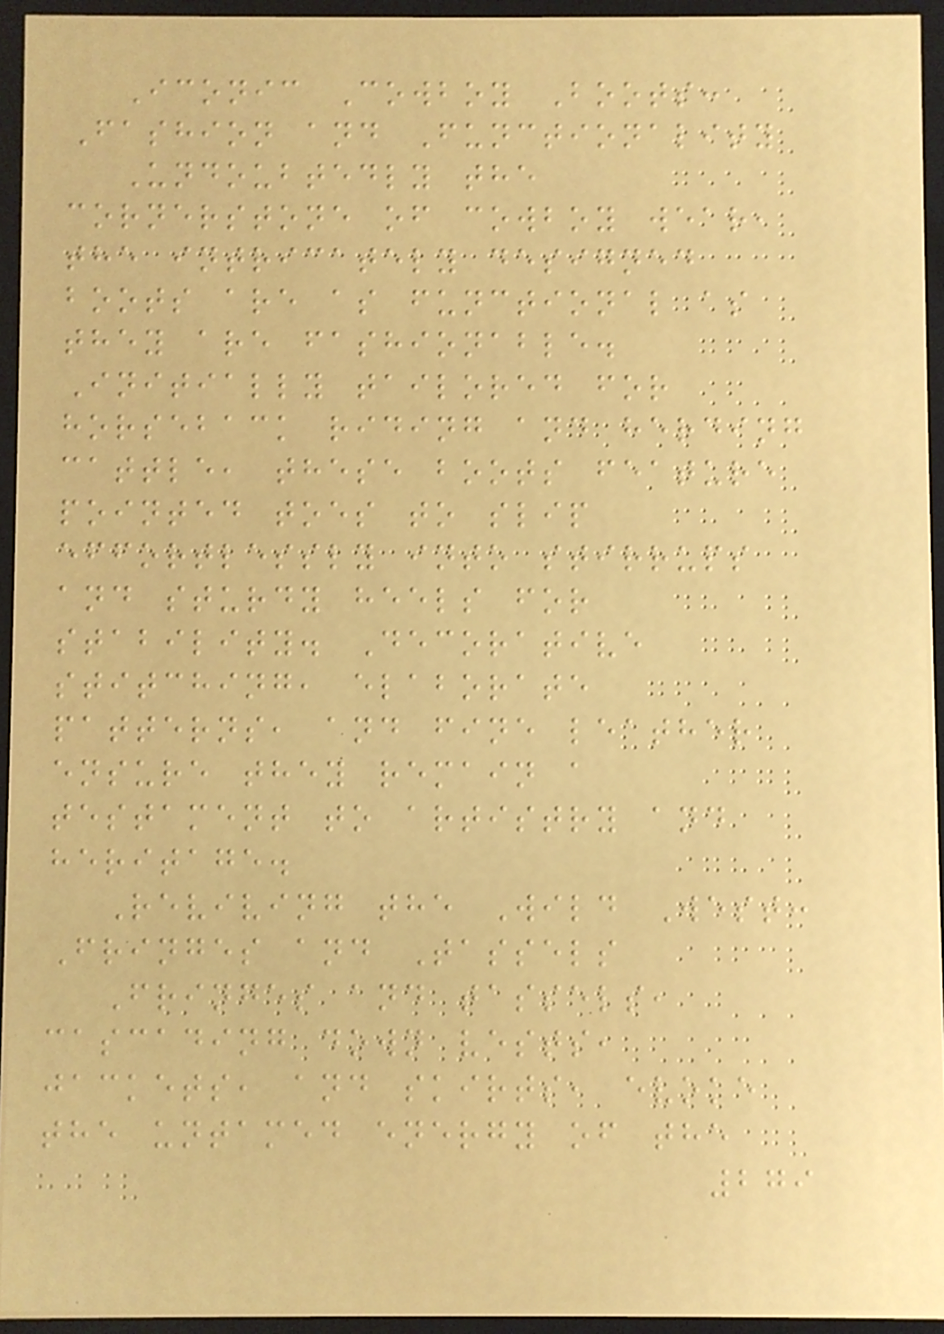Iconic Cowboy Boots:
Fashion and Functionality
Undoubtedly the
cornerstone of cowboy wear,
the intricately designed
boots are as functional as
they are fashionable.
Initially tailored for
horseback riding and herding
cattle, these boots feature
pointed toes to slip
effortlessly into stirrups
and sturdy heels for
stability. Decorative
stitching, elaborate
patterns, and fine leather
ensure they remain a
testament to artistry and
heritage.
Reviving the Wild West:
Fringes and Tassels
Fringes and tassels,
cascading down vests,
jackets, and skirts, evoke
the untamed energy of the
279
